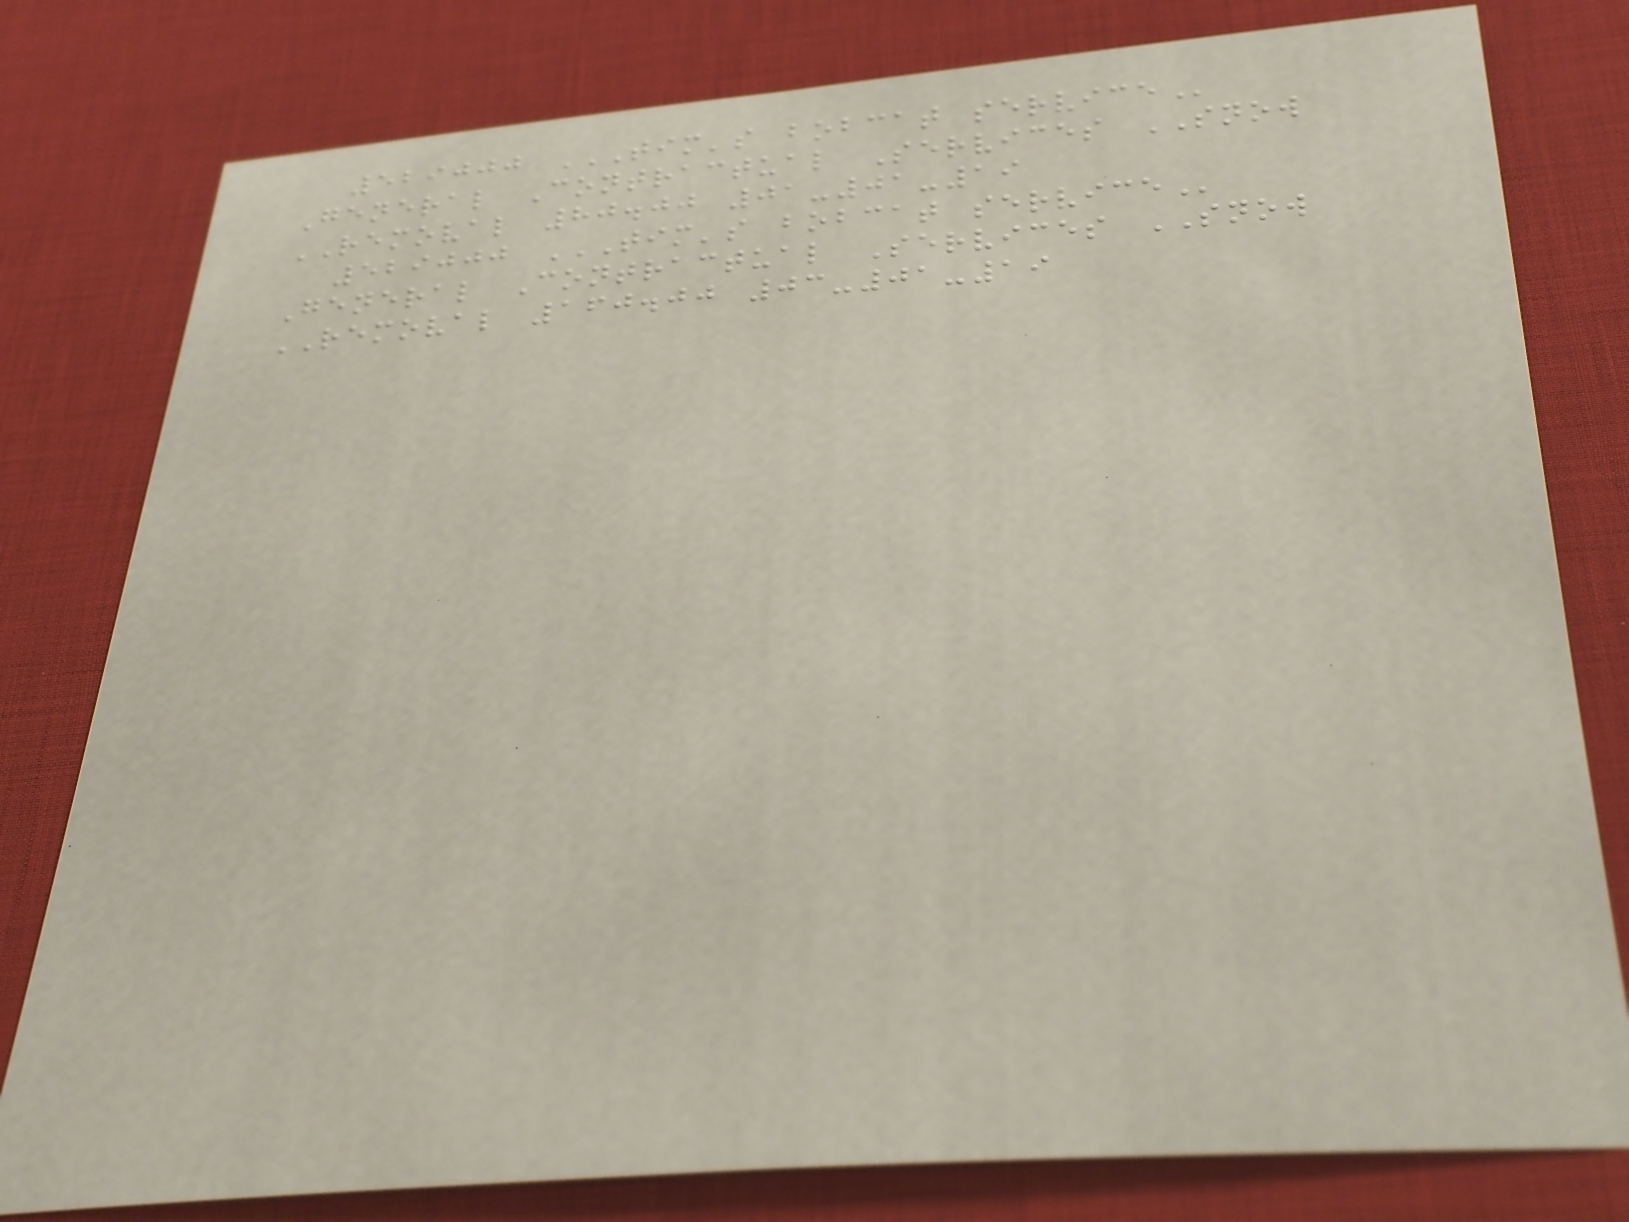529000 TIM'S BOBCAT SERVICE
General Contractual Services SNOW
REMOVAL 80.00 01-01-19
529000 TIM'S BOBCAT SERVICE
General Contractual Services SNOW
REMOVAL 160.00 03-01-19
